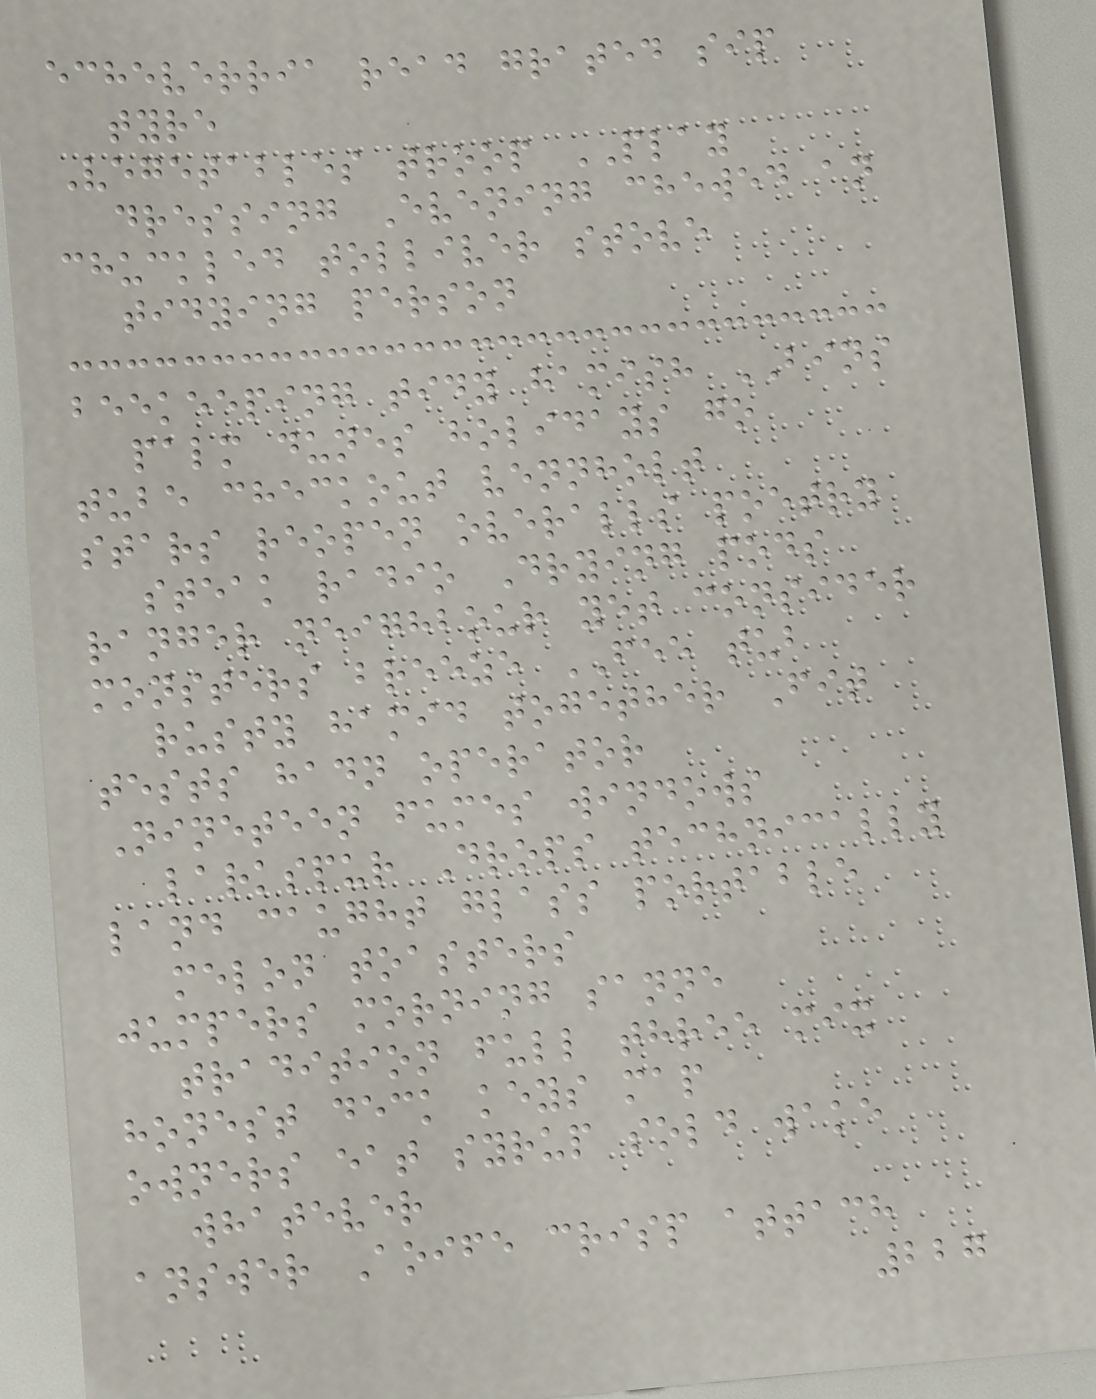echeverria read grated sip
tyre
Vegetables troop PLAY
dressing Evening chewed an
chuckled tolliver stove
tidying person
beekeeping tidy hamish BINS
palm dunes holidays go
tube checkout vennholt
stars reopen overalls poetry
steak radio Drying pods
ranger neighbour yet consider
monsters breeze FEE tub
rusty hamid together Fit
tests hadn operator
Nineteen fumes windows
larkspur Drops technically
land caught glass portable
melon toasters
jumpers morning sanne
tradition full three mix
honest deck keys map
owners eat syrup sold wake
whatever
answer Aoife crisp attach
227
